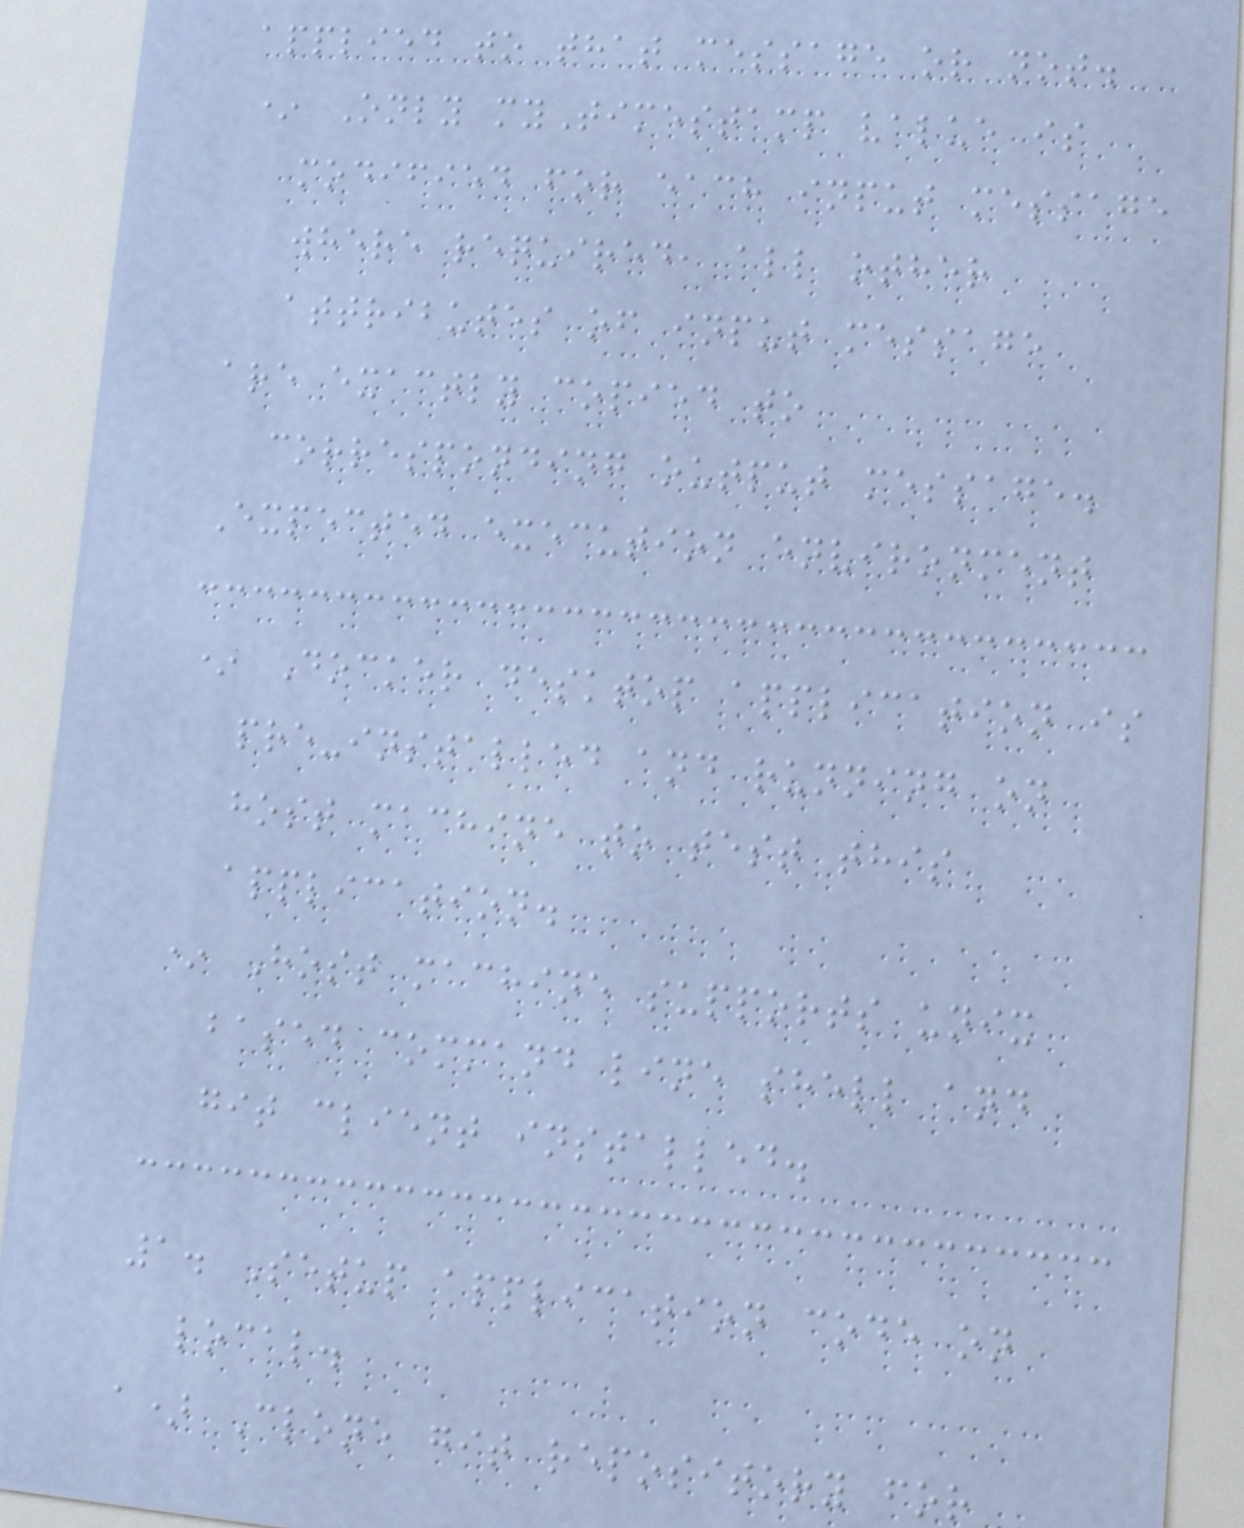applied to that message or not.
* Only myTimestamp value is
modified for each input message
where required, all other
attributes of input message
are exactly copied to
corresponding output message.
Expected execution environment
* Docker desktop application is
pre-installed and running on
host machine to test this
application.
* Host machine supports unix
based command line shell and
git client installed.
1. Setup application code on
local.
a) Clone git repository for
